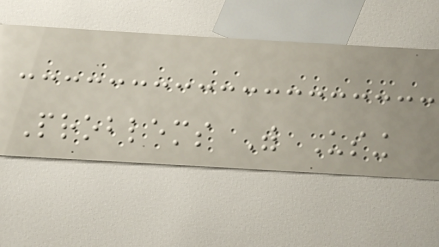Problems With Using
